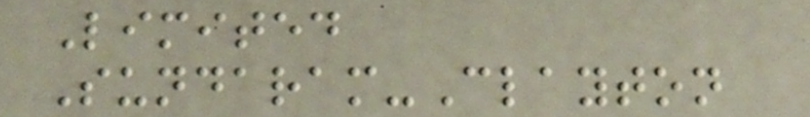Limited
Sundaram-Clayton
